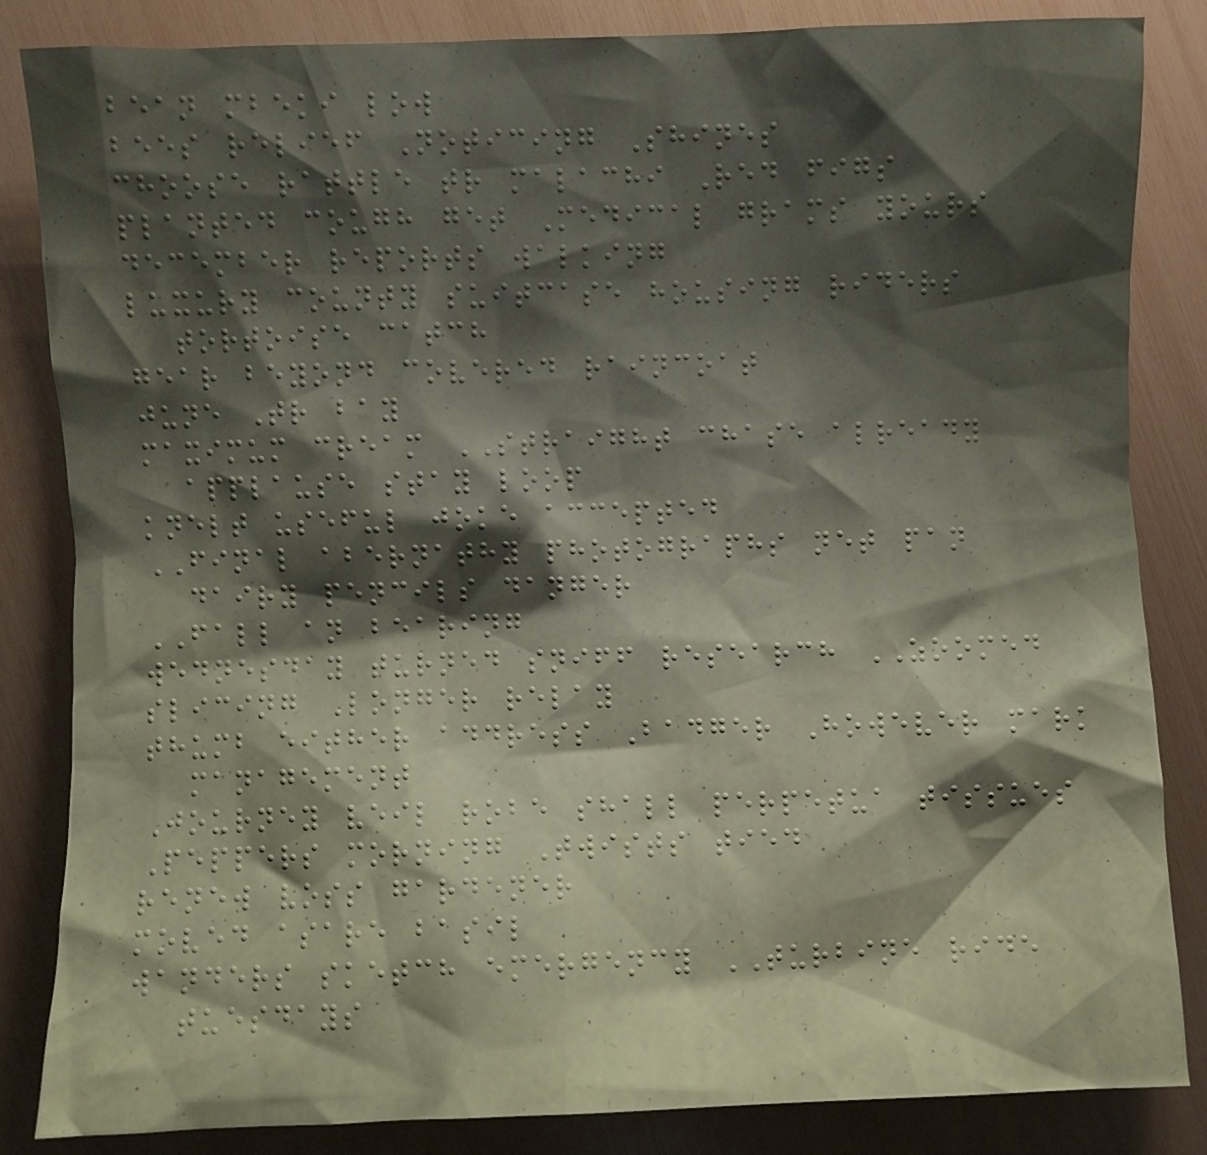bean mbeki low
bees relief Noticing Shines
choose rattle tr malachi Red figs
planted cough get Medical grams yours
december reports walking
luxury county suitcase housing riders
tortoise catch
gear beyond covered raincoat
june Tr bay
maximum cream STRAIGHT chase already
applause stay loop
knelt useful joke accepted
FINAL abernathy photographs net pan
dairy pencils danger
FALL an bearing
wednesday turned sniff research ZOOMED
slicing Longer relay
thumb either address Badger However mark
management
Journey veil robe shall perpetua tissues
Peppers morning Twists tied
renew voss gardener
moved asare basil
wanders sketch emergency TURBINE ride
tuesdays
